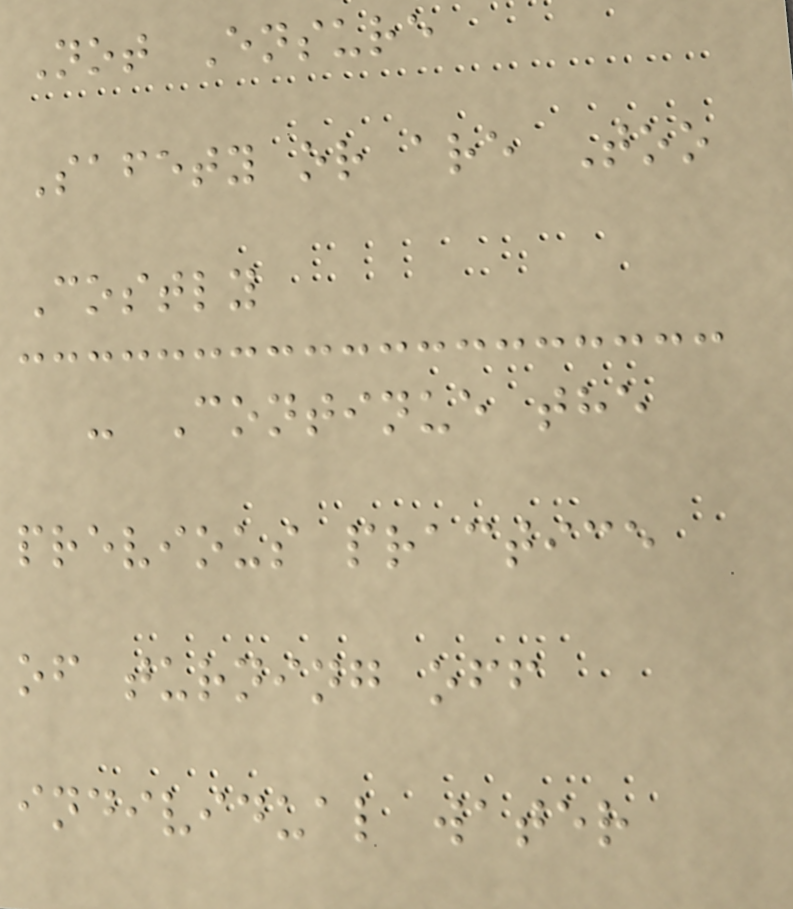Not Ensure
Safety or are Too
Costly
- Continue the
previous practice
of turning off
individual water
